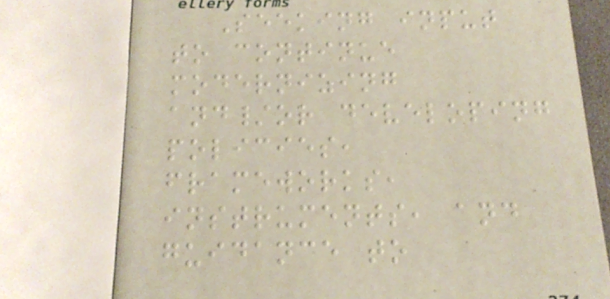Seeking input
to continue
modernizing
and/or developing
policies,
frameworks,
instruments, and
guidance to
